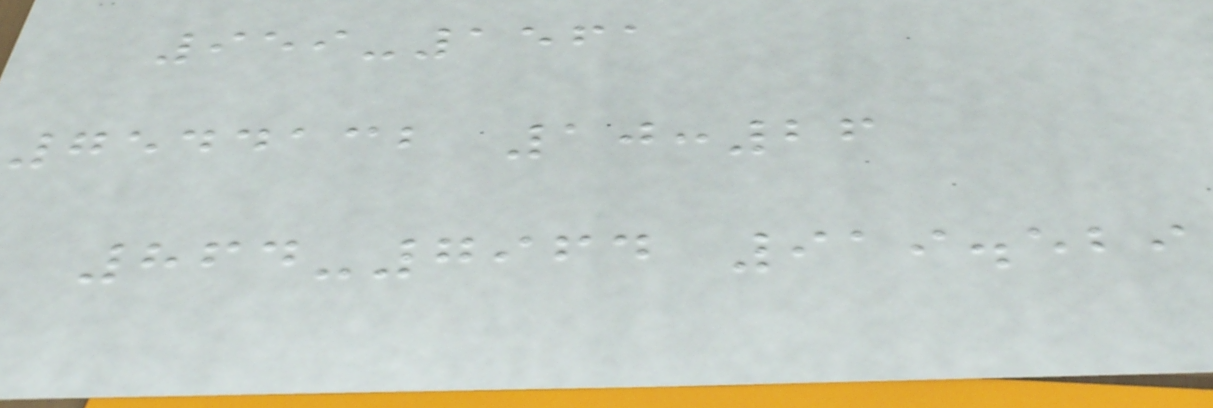959-1561
7544132 10:26
864-7964 919.529
